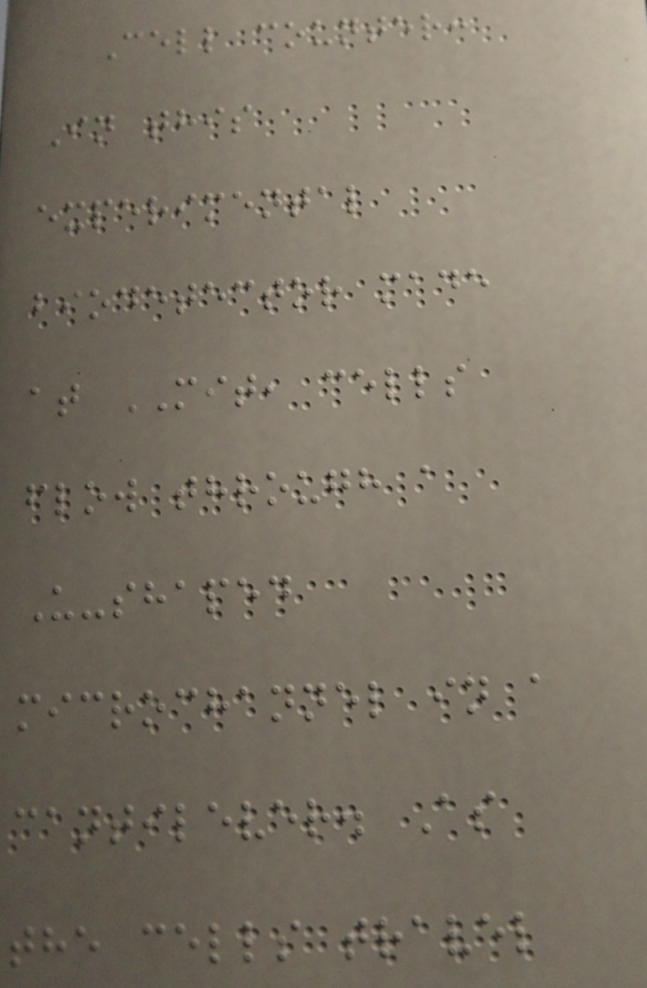Cell counter:
In this
experimental
biodetector made
at MIT, cells
flow through a
U-shaped
microchannel in a
cantilever. As
the cells travel
